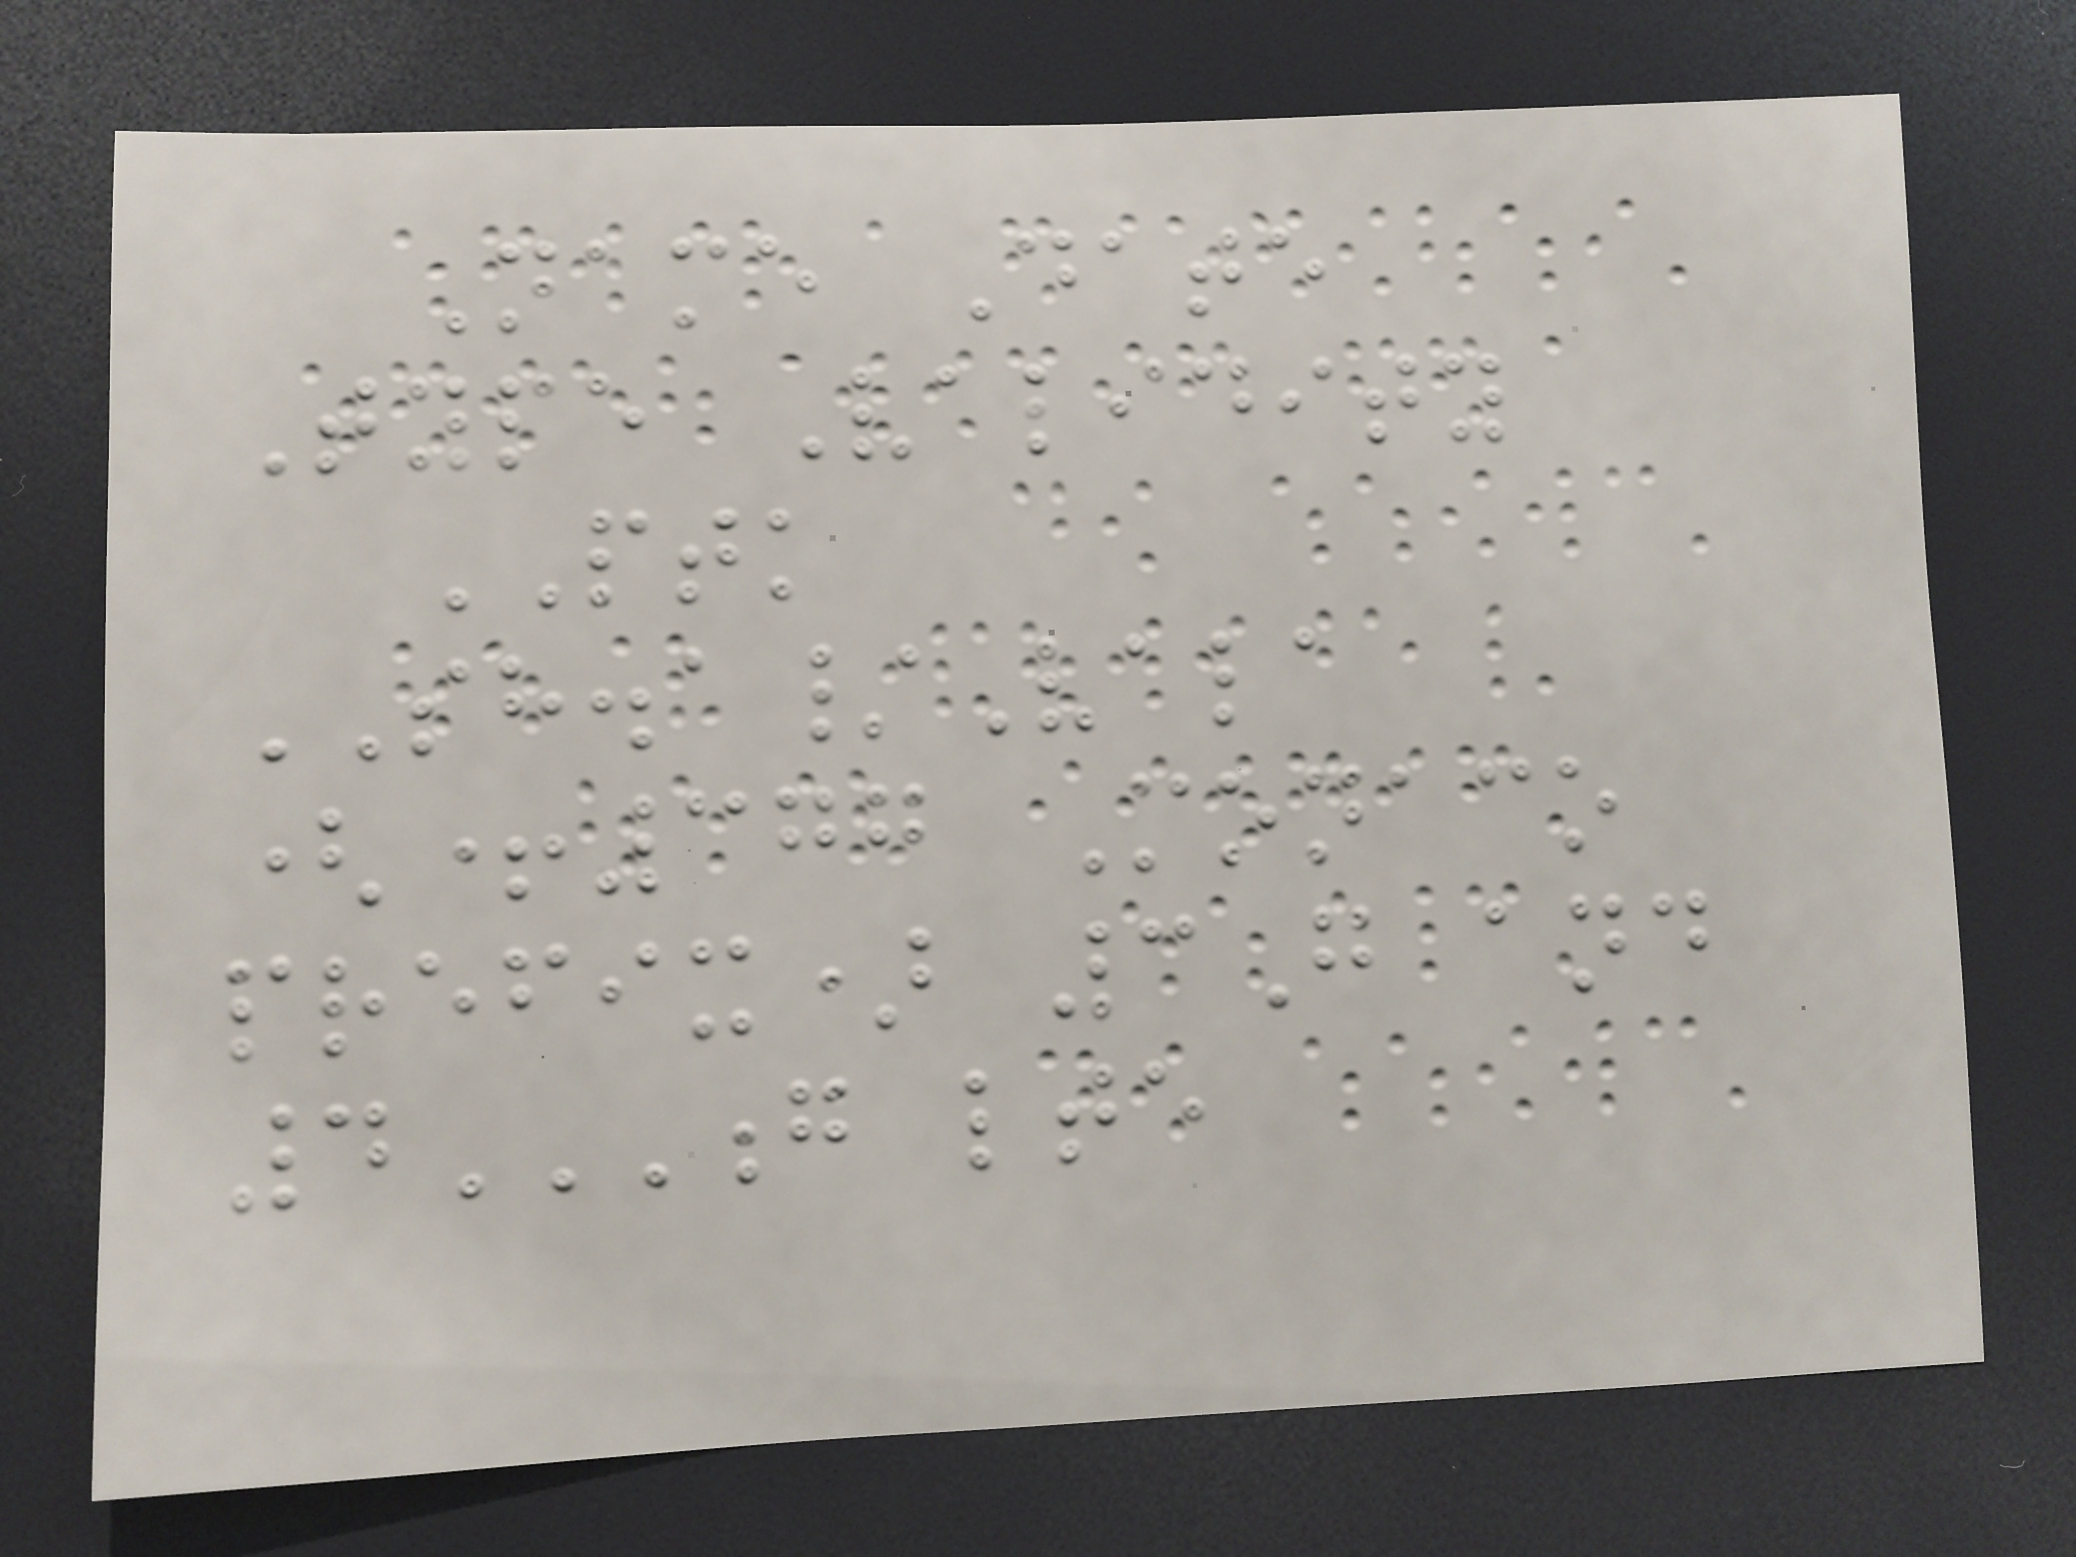Name Date
Type Validity
PTK
SH.a/Vala
(+377 Monaco
prefix) 3G and
4G LTE
